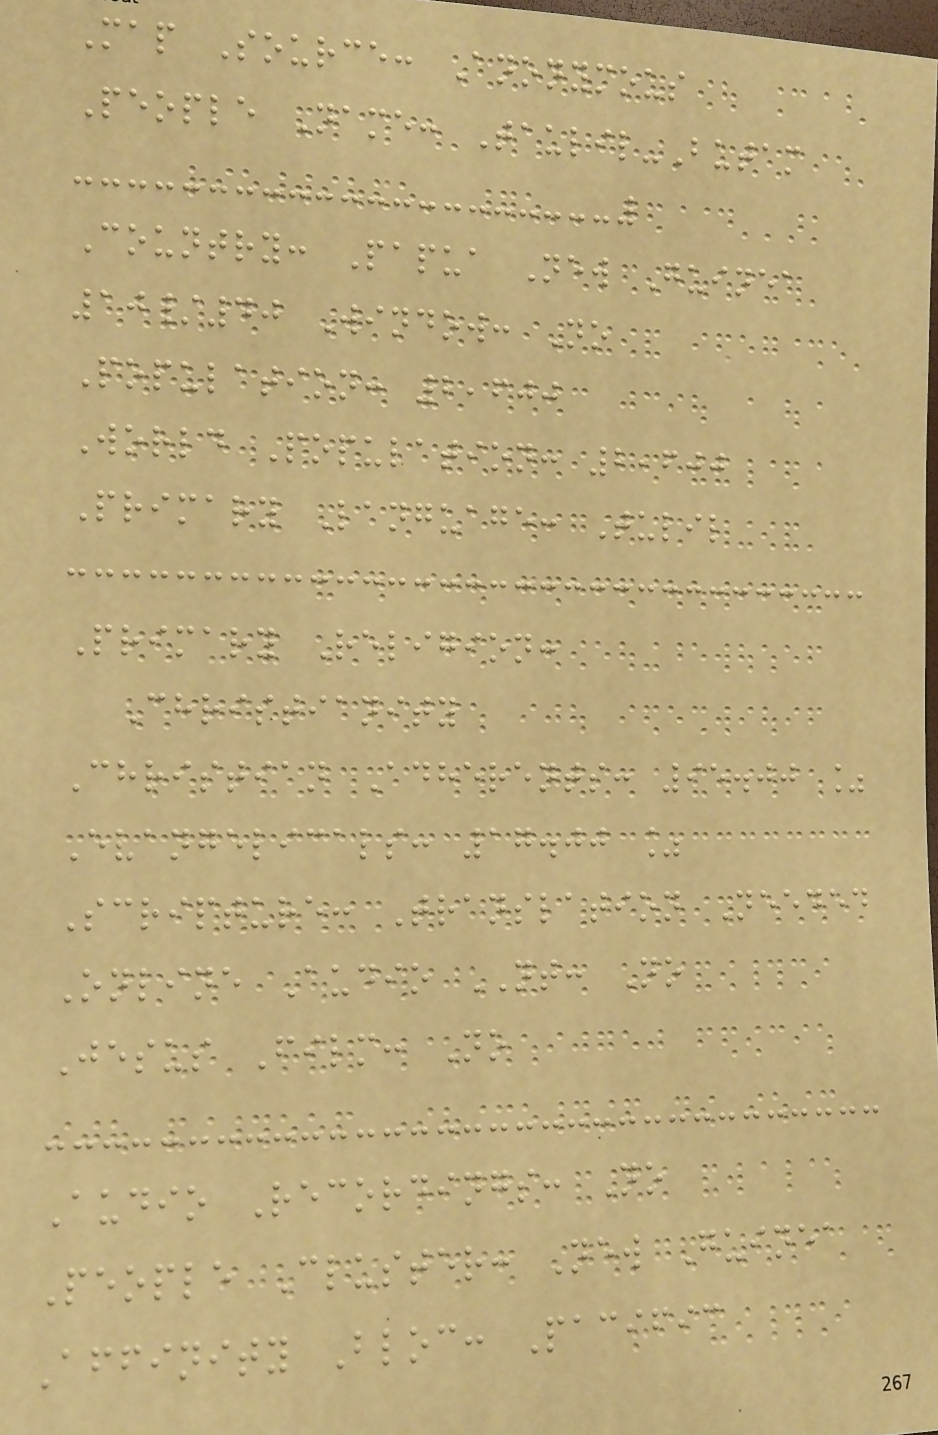Map Source: Anonymous
People Name: Taulil-Butam
Country: Papua New Guinea
10/40 Window: No
Population: 2,600
World Population: 2,600
Primary Language: Tulil
Primary Religion:
Christianity
Christian Adherents: 95.00 %
Evangelicals: 17.00 %
Scripture: Translation Needed
Online Audio NT: No
Jesus Film: No
Audio Recordings: No
People Cluster: New Guinea
Affinity Bloc: Pacific
